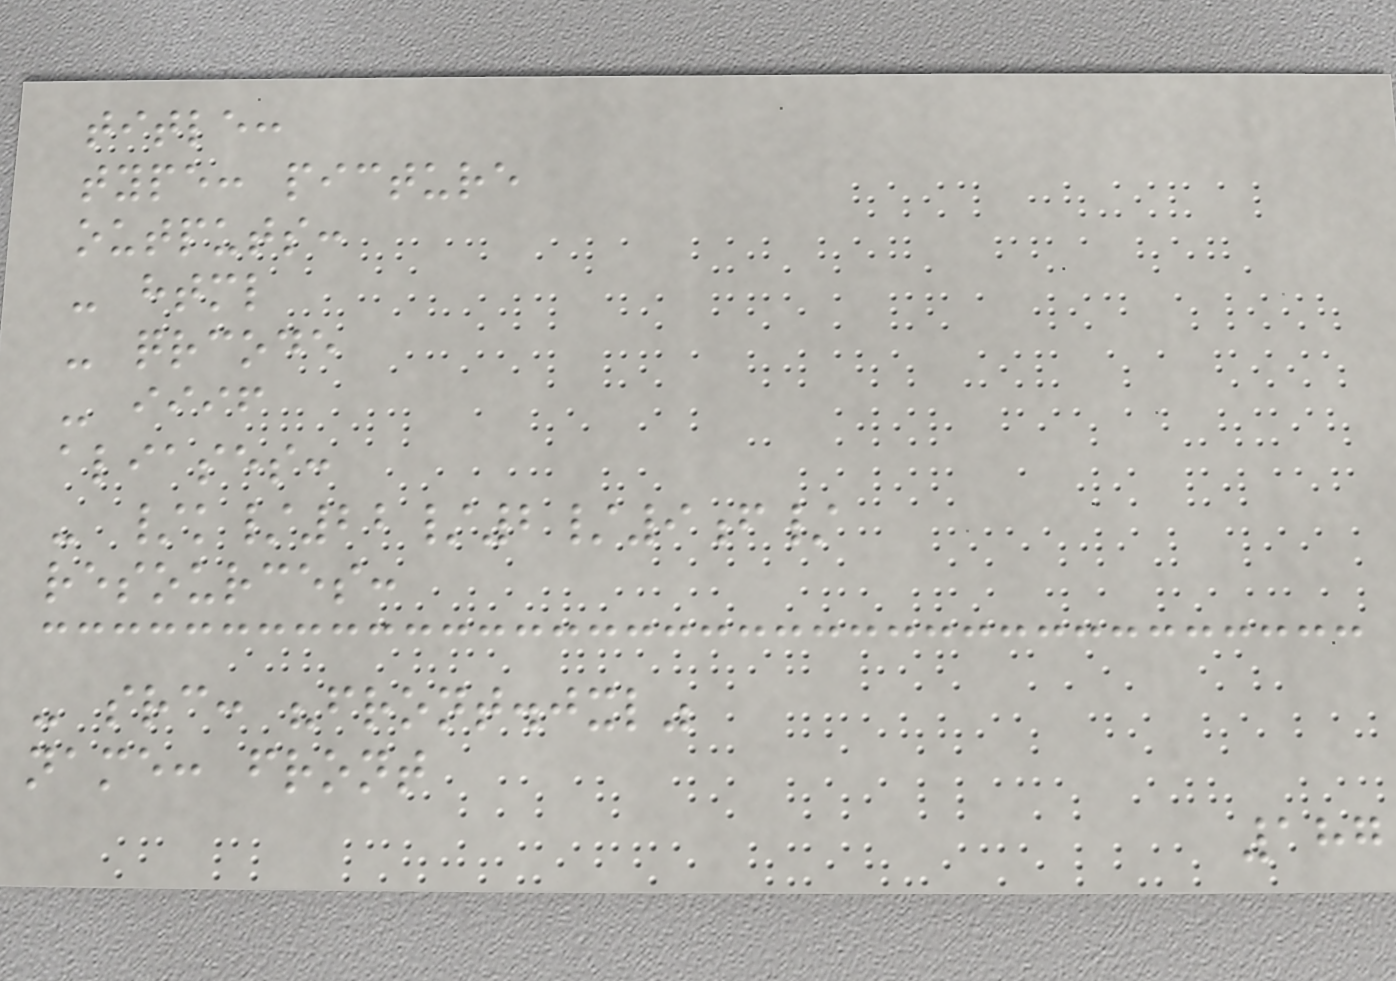title:
type: picture
outputs:
- html
- qrcode
- iiif
aliases:
- /k/22/2/9f/
resources:
- src: "front.jxl"
name: front
187
